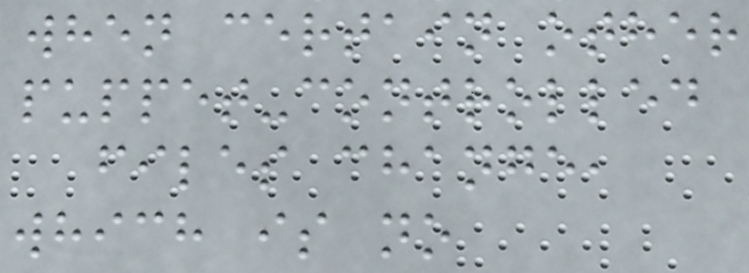when certain other
puppet-controlled
files change,
which is no
